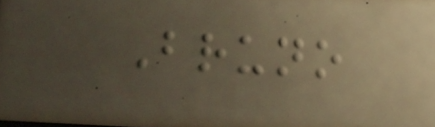Bruno
